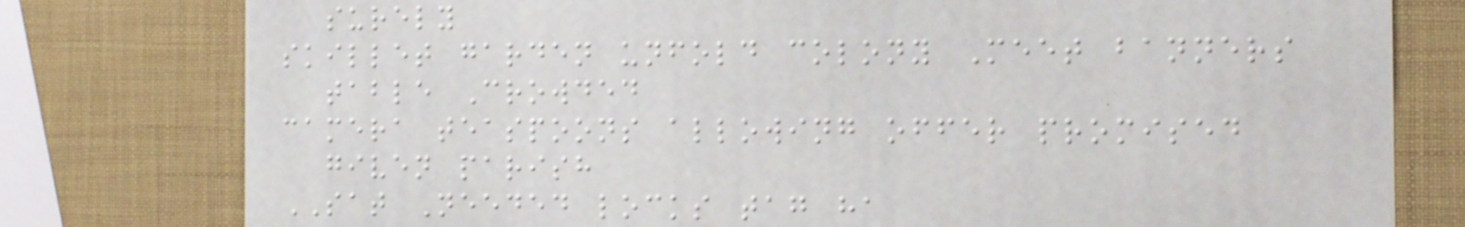surely
skillet garden unfold colony Meet banners
table Crowded
camera teaspoons allowing offer promised
given parish
SAT Needed locks tag ha
